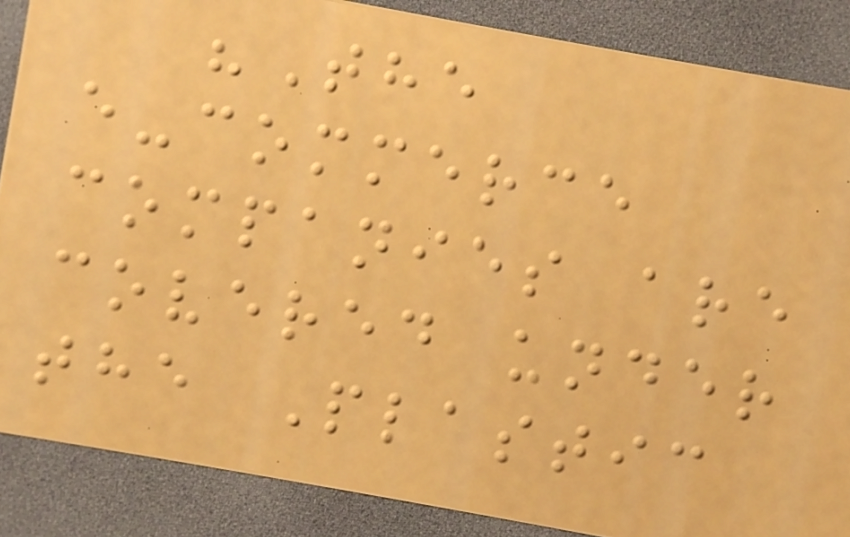"The
e-commerce
companies are
covered under
the Plastic
